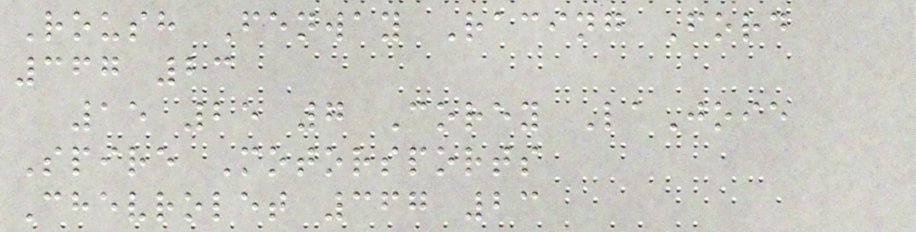Roush Fenway Racing Ford
367 23
15 25 7 Corey LaJoie
Spire Motorsports
Chevrolet 367 23
